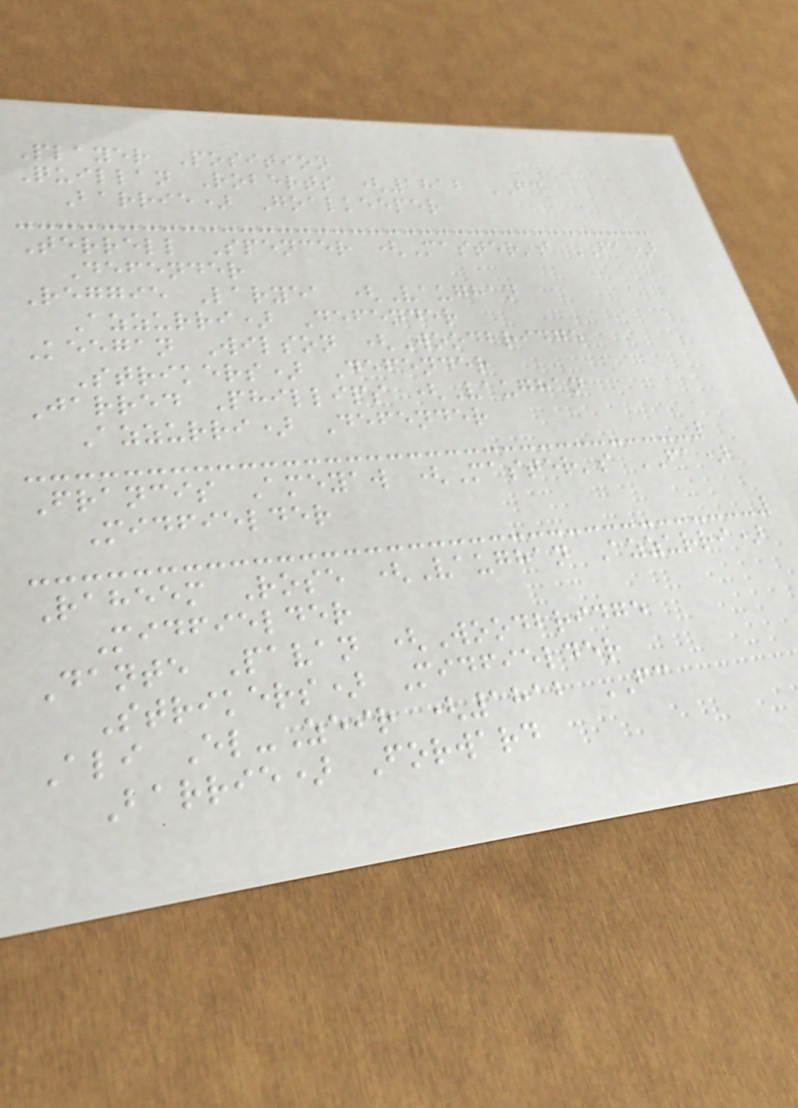Player Position
Quillan Roberts (1812 FC
Barrie) Goalkeeper
Terrell Spencer (Master's FA)
Defender
Reggie Laryea (Vaughan
Azzurri) Defender
Keegan Wilson (Woodbridge
Strikers) Defender
Jarred Phillips (Vaughan
Azzurri) Defender
Francis Ameyaw (Master's FA)
Midfielder
Raheem Rose (Vaughan Azzurri)
Midfielder
Dante Pavan (Woodbridge
Strikers) Midfielder
Ali El-Zeir (1812 FC
Barrie) Forward
